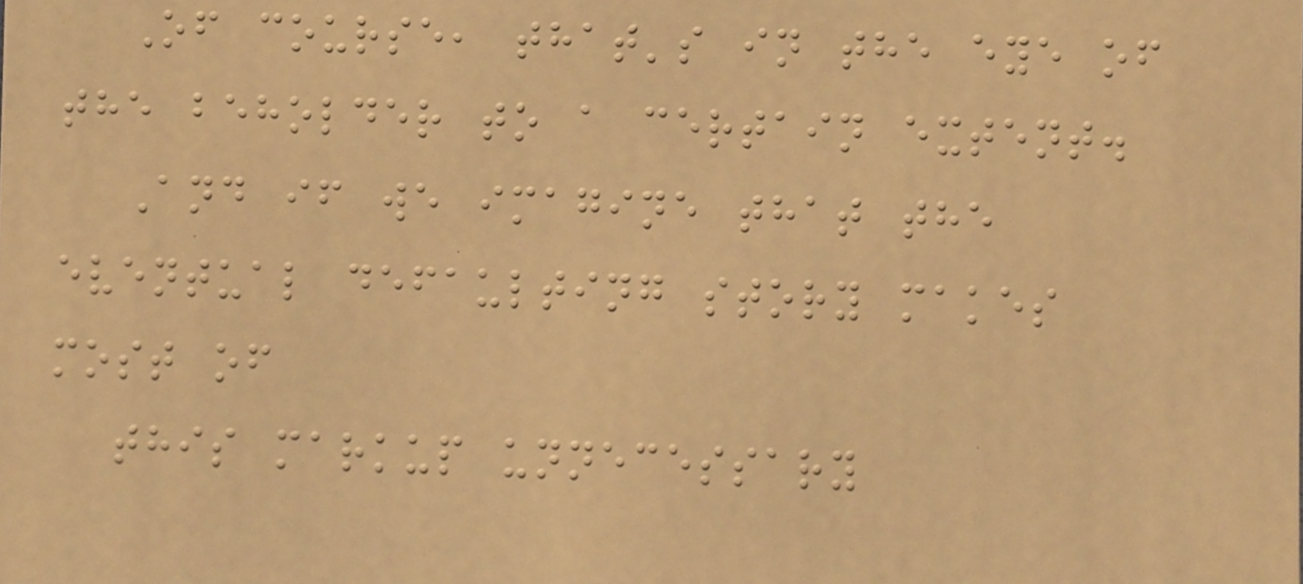Of course, that's in the eye of
the beholder to a certain extent.
And if we imagine that the
eventual defaulting story makes
most of
this markup unnecessary
